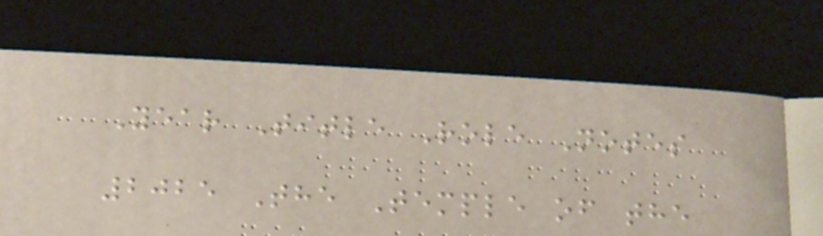Year Title Role Notes
2025 The Temple of the
